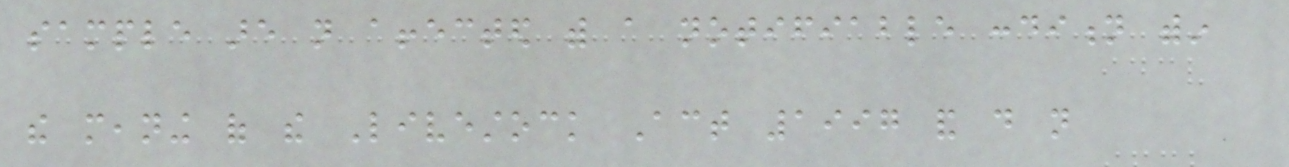sample are not affected with a notifiable condition within
the meaning of the Livestock Act 1997 and do not
